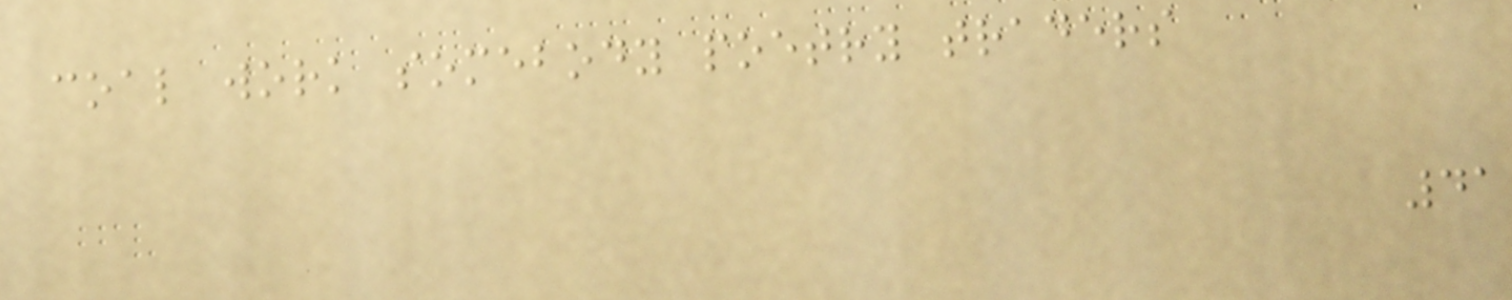coal work somebody poetry traders
41
